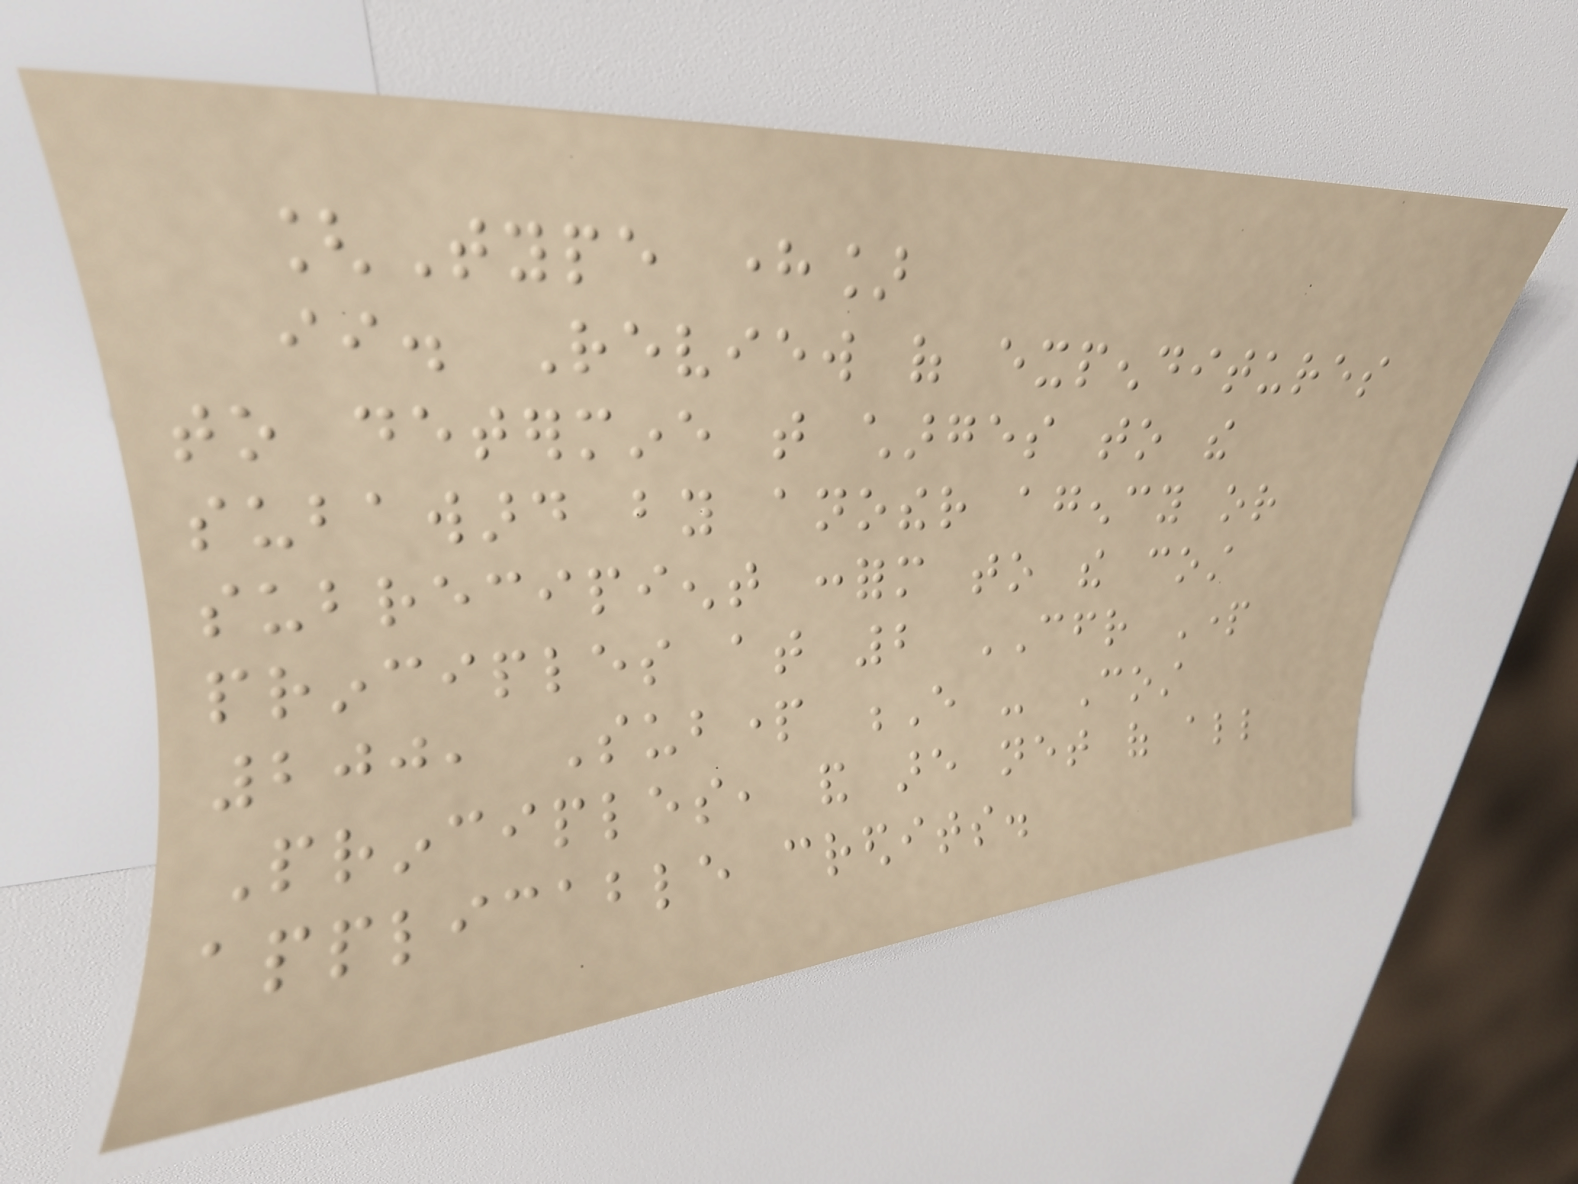[Type here]
ii. Review of expenditures
to determine that charges to the
subaward by another agency or
subrecipient conform to the cost
principles at 2 CFR Part
200, Subpart E - Cost
Principles, and are net of all
applicable credits.
